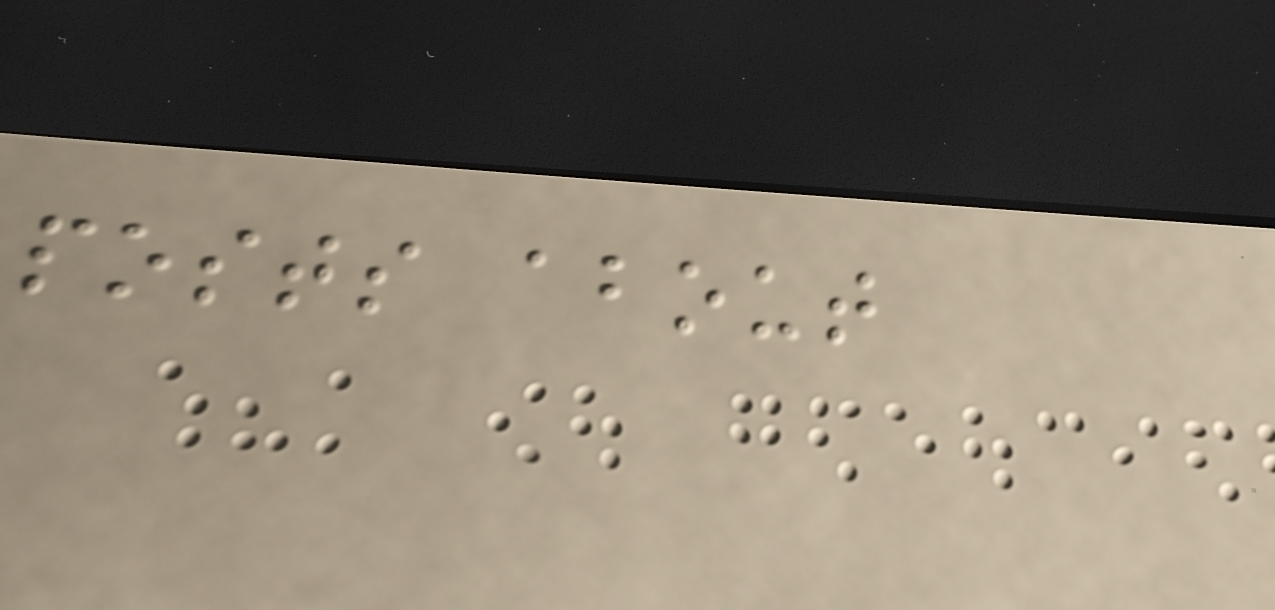posts about
